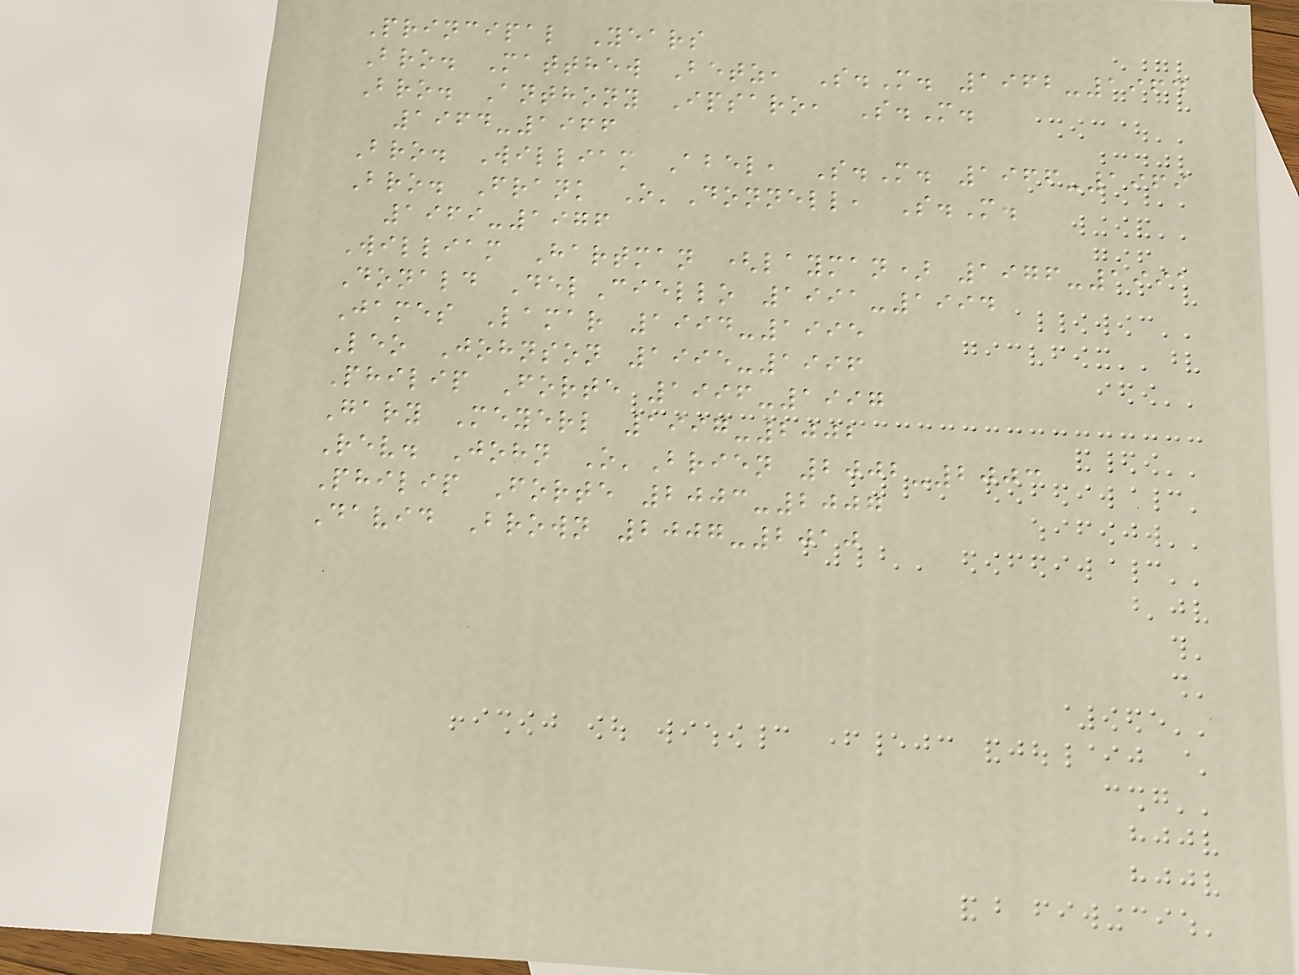Principal Years
Bro. Matthew Betz, S.M. 1962-1964
Bro. Anthony Ipsaro, S.M.
1964-1966
Bro. William Abel, S.M. 1966-1969
Bro. Frank O'Donnell, S.M.
1969-1976
William Hartman (layman) 1976-1991
Donald DelCiello 1991-1994
James Lamar 1994-1995
Leo Johnson 1995-1996
Philip Forte 1996-1997
Gary Meyerl 1997-2002
Rev. John O'Brien 2002-2003
Philip Forte 2003-2007
David Brown 2007-2010
